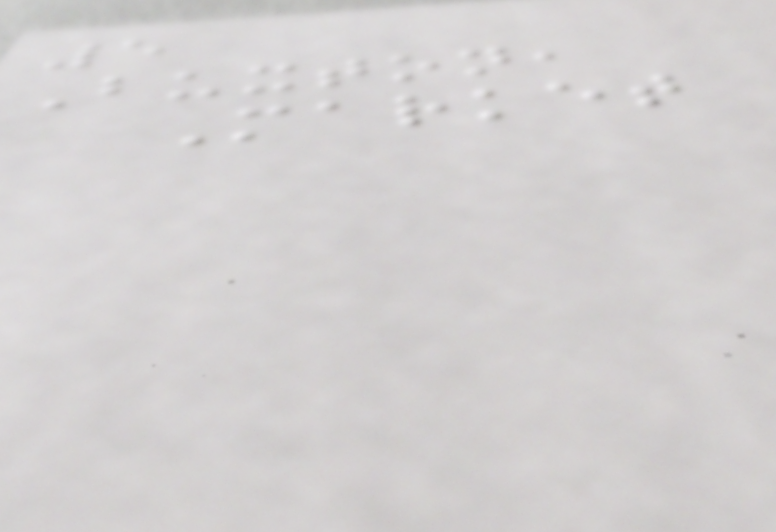5
Buxton,
Market
